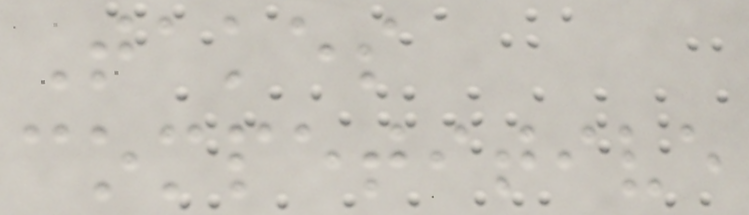Takes
competitive
